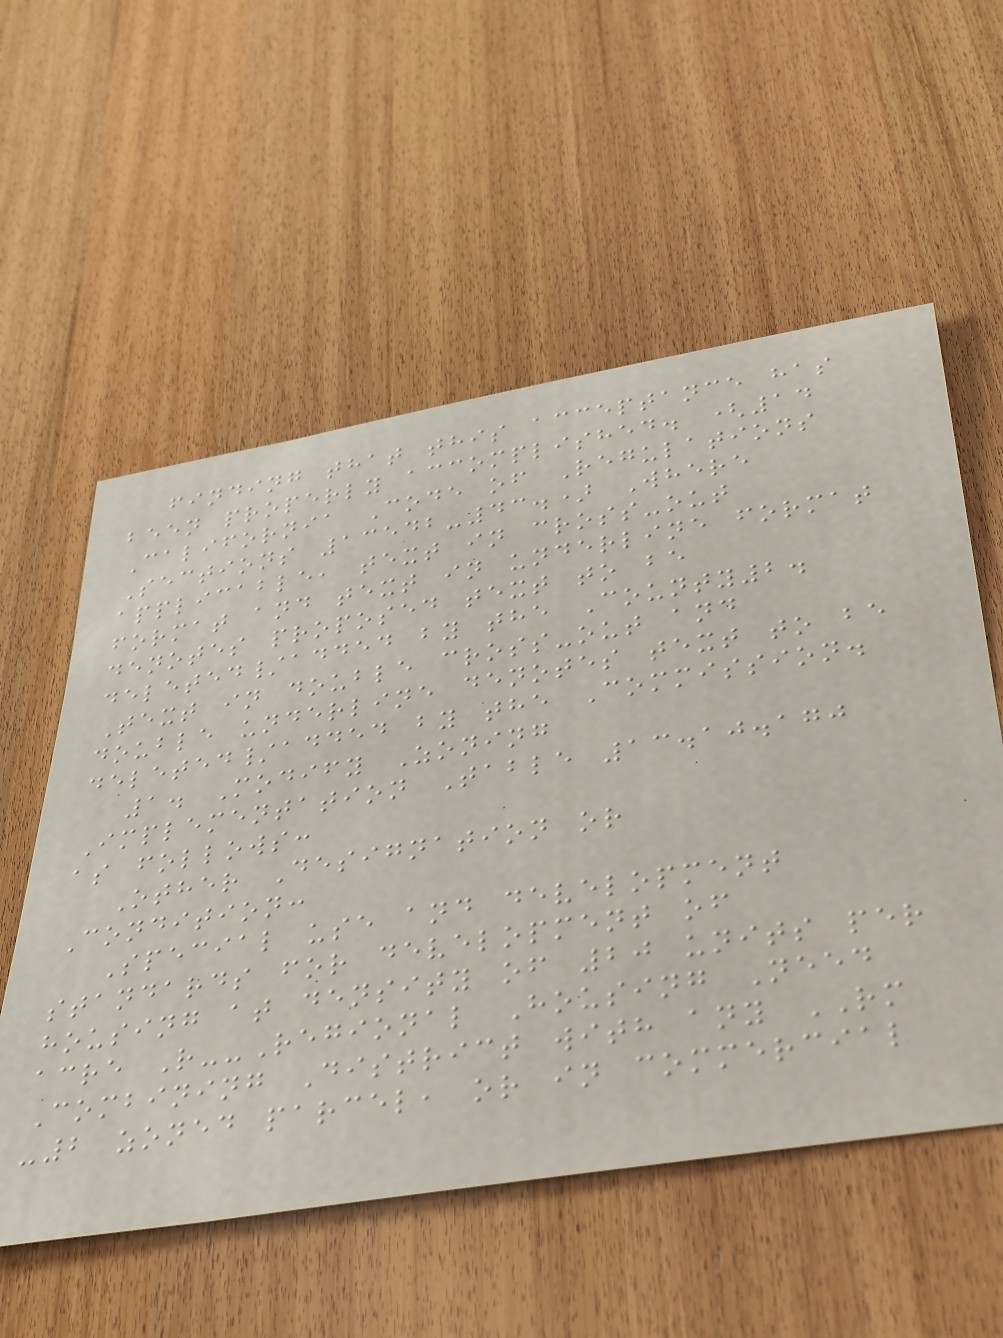finding that this acceptance has
been properly accomplished. (14
California Code of Regulations
Sections 13542-43.) Where
applicable, text in cross-out
format and text in underline format
denotes proposed text to be
deleted/added by the County2.
Text in double cross-out and
double underline denotes text to be
deleted/added by the Commission.
1. Modify Zoning
Implementation Table 13.10.170
as follows:
Other Designation or
Condition:
Special use and development
standards for development of
housing at density of 20 units per
acre R--Regional Housing Need
Combining District with any RM
-2 zoned parcel, or in commercial
